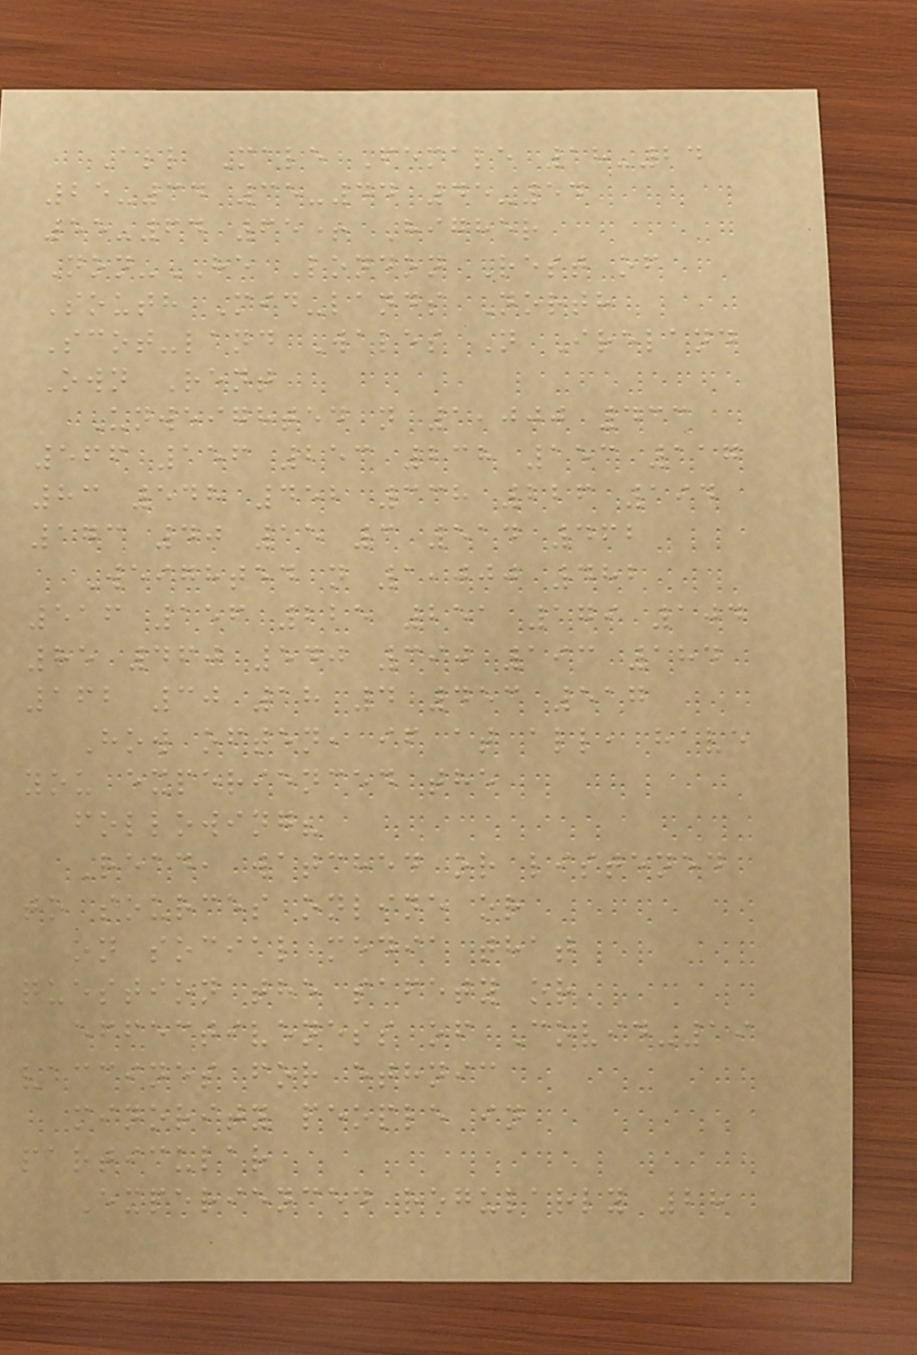All Male Female 18-24
25-34 35-44 45-54
55-64 65+ Higher
Non-HE London Rest of
South Mid-lands North
Scot-land Wales N Ireland
Own Rent
Unweighted n 1,000 433
566 156 253 238 153 117
83 548 452 338 226 194
173 40 15 3 514 462
Weighted n 1,000 482
516 156 225 251 179 104
85 460 540 390 193 184
162 30 18 4 453 517
How often, if at all, have
you experienced the
following?
Read, watched or listened
to sources online or
on social media that
question the safety or
effectiveness of Covid-19
vaccines for ethnic
minority people in
particular
Experienced regularly 28
